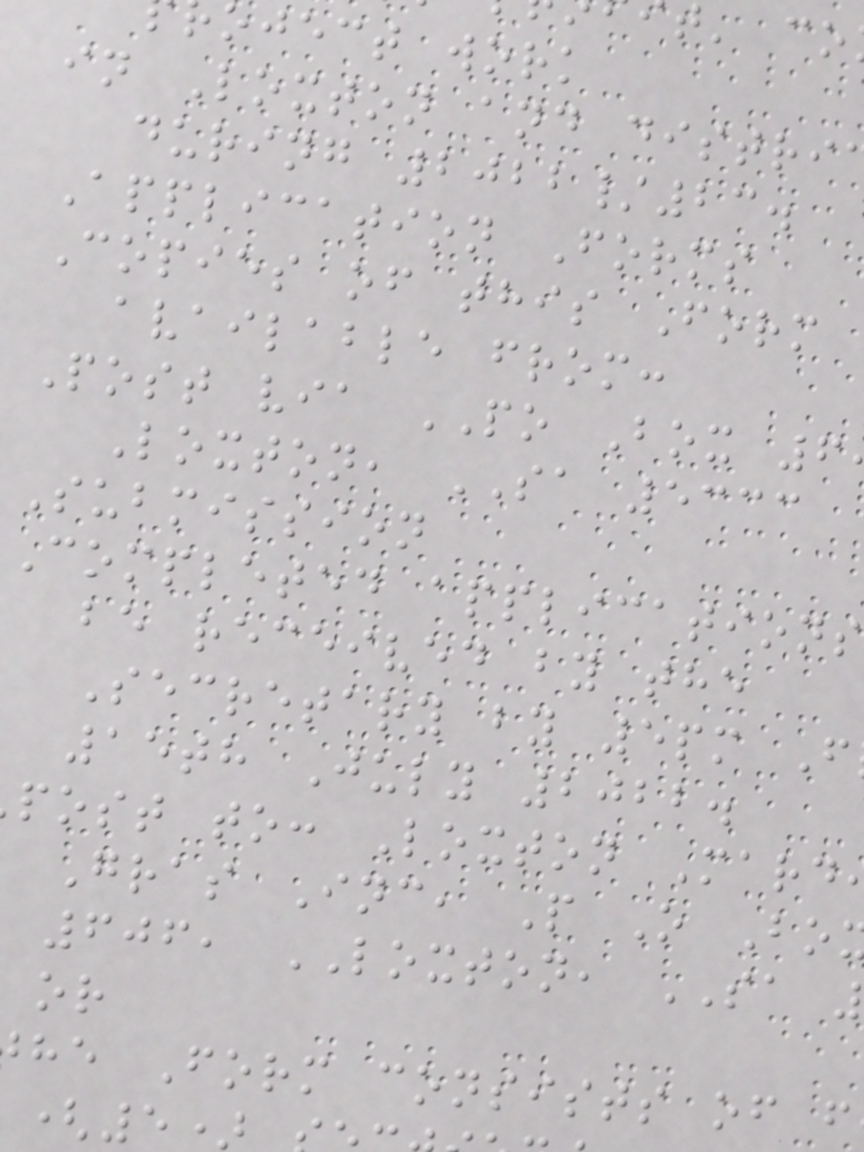oject work
in Loxton and distri
during 2022/23.
Application Forms
Copies of this Form
available from:
Post via PO Box 6
Loxton, SA 5333
Submission
Completed applications
be received by the
Secretary by 5pm F
15th July 2022.
post to: Loxton Mard
Gras Inc, P O Bo
606, LOXTON, SA
or
he Form consists of f
(5
